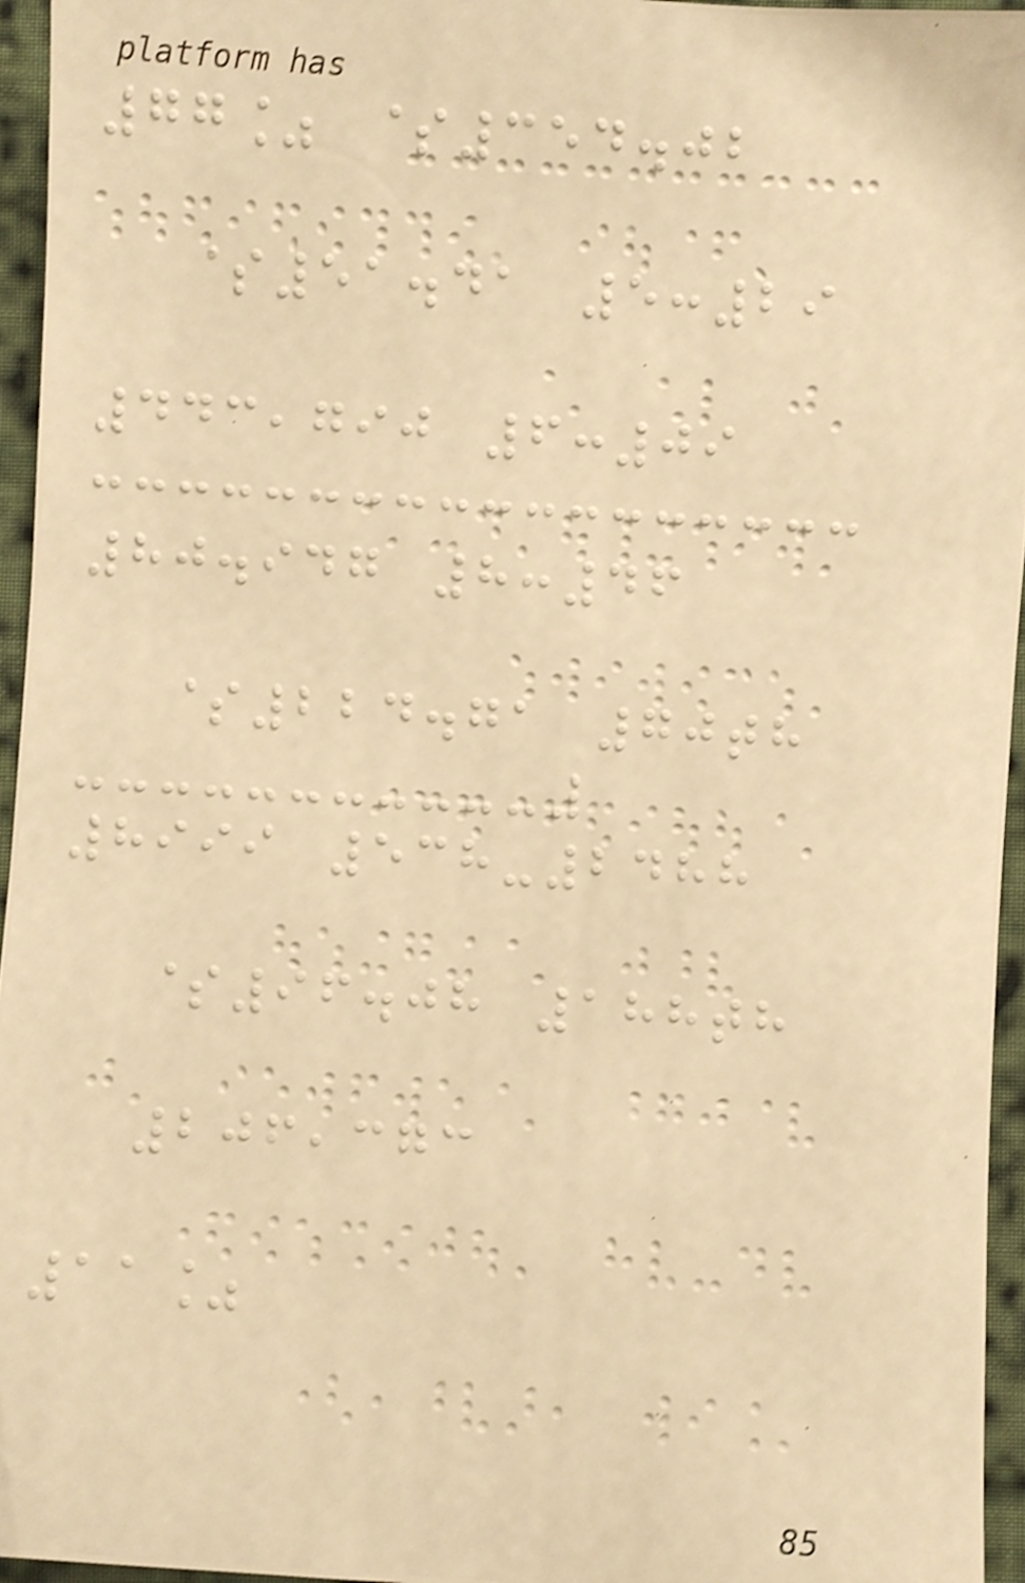77% $354.02
$51.41 5:29
443,790 6:09
80.947 8:46
$224.71 70th
8999 538-2488
$96.08 188th
206,373
11%
